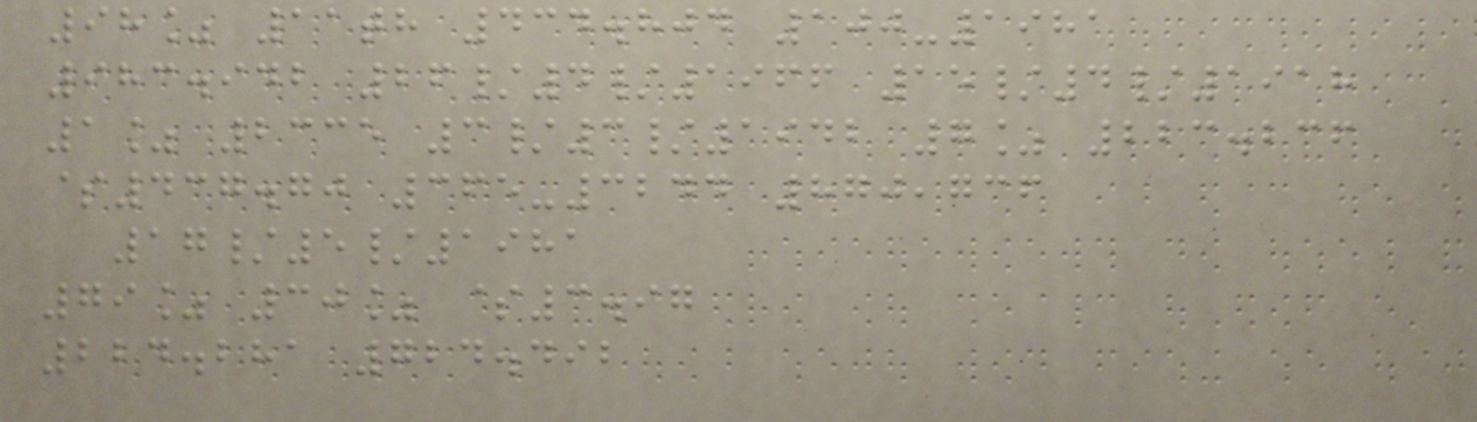98% 11th 434.804 100-1981
983.942 26/4/1966 15/4/1918
1% 2335 3/3/1942 7% 223.236
$437.70 365-3244 870,736
17/5/1981
79% 30% $3.97
224.281 724.492
